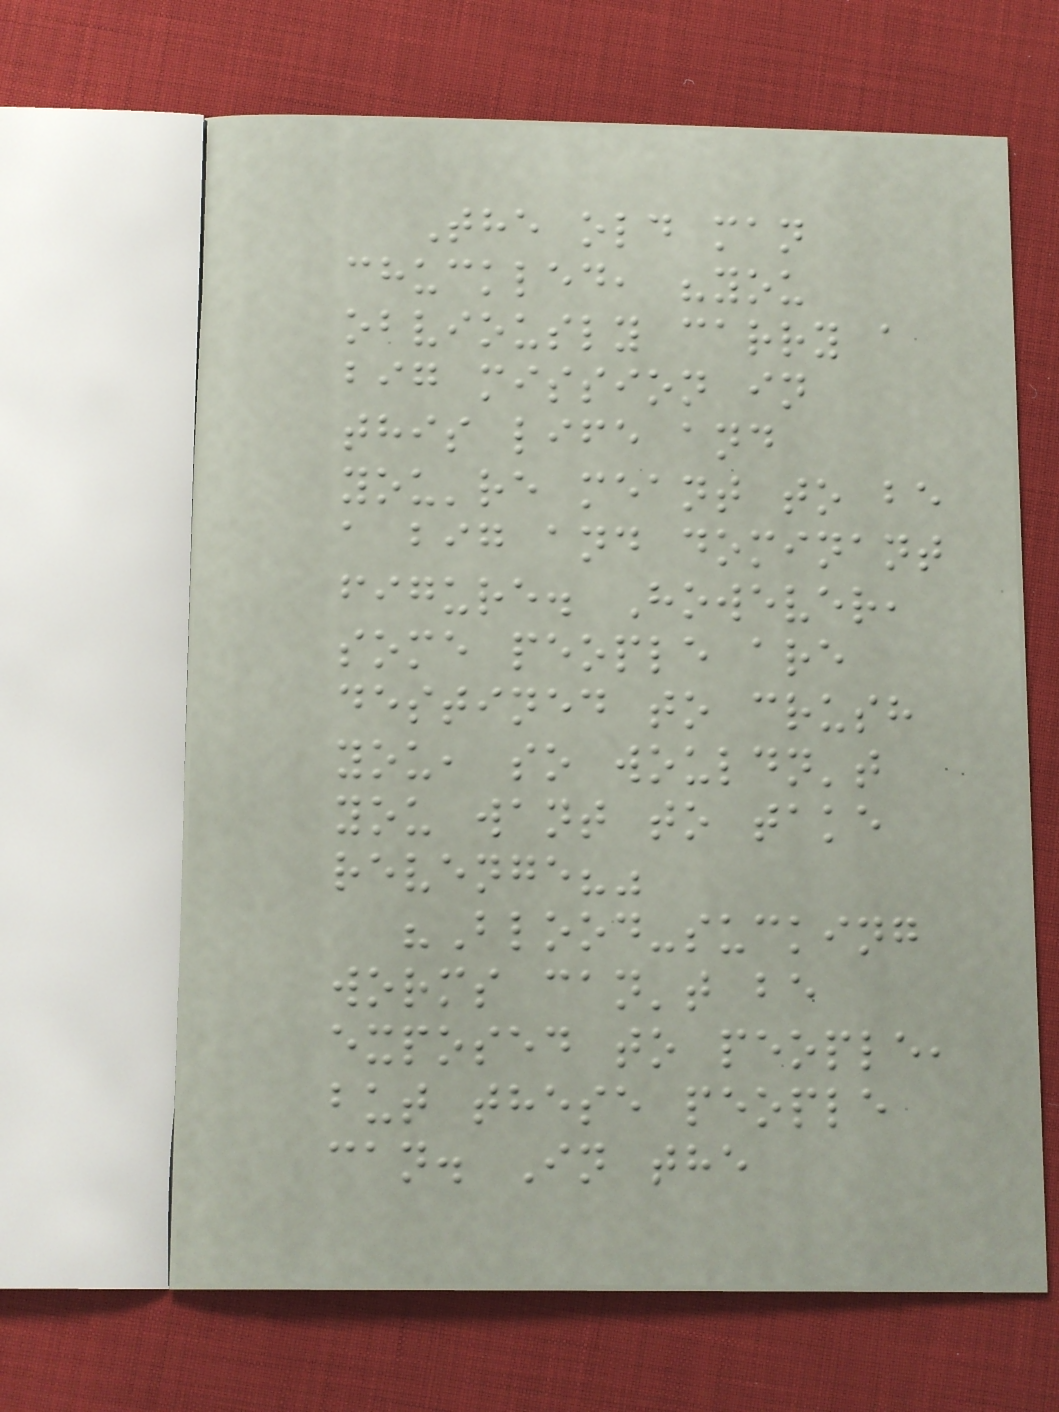The old man
chuckled, "you
obviously carry a
big mission in
this life and
you're meant to be
a big and dominant
figure. However,
some people are
destined to crush
you, so wouldn't
you want to take
revenge?"
"Blood-sucking
worms can't be
exposed to people,
but these people
can. In the
